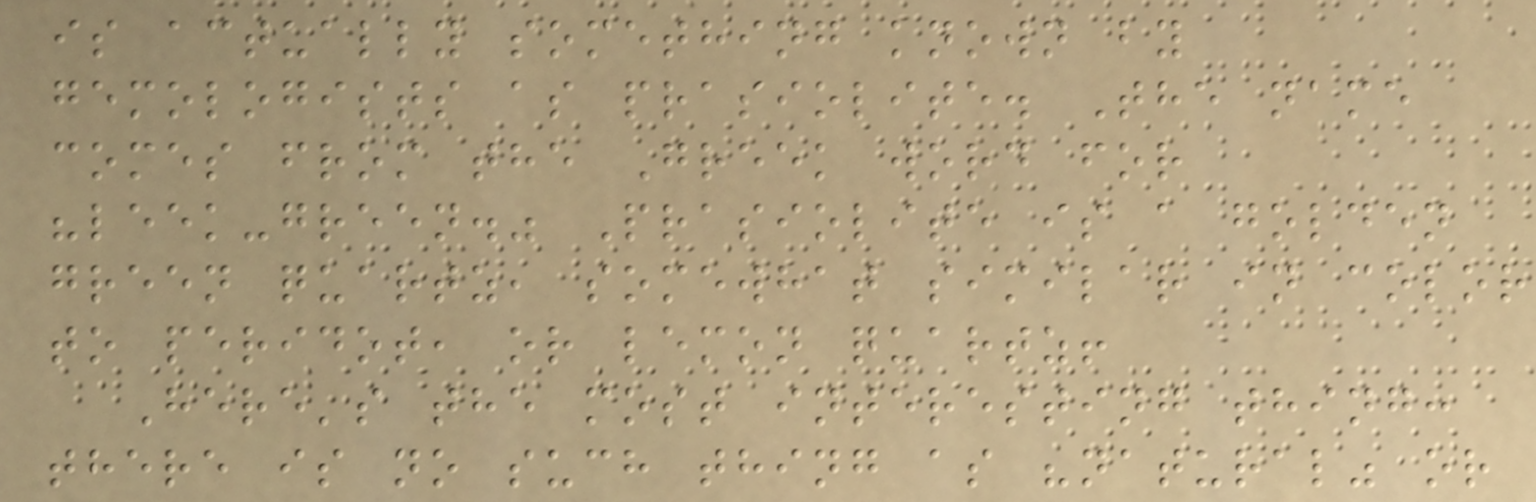is actually something known by
gemologists as prasiolite. The name
comes from the Greek word for
"leek-green." Prasiolite is a golden
green quartz, somewhat similar in color
to peridot, or lemon quartz!
Here's the most interesting thing:
there is no such thing as "natural" or
